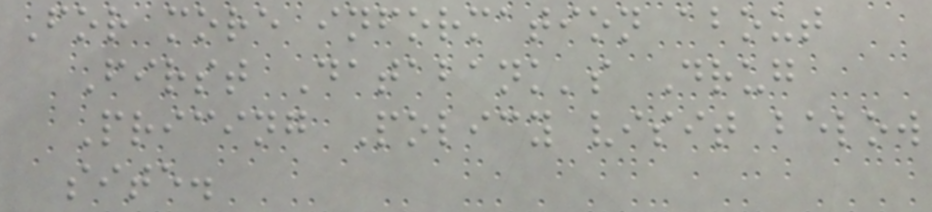For more information about
First Databank's Drug
Pricing Policy visit below
site.
